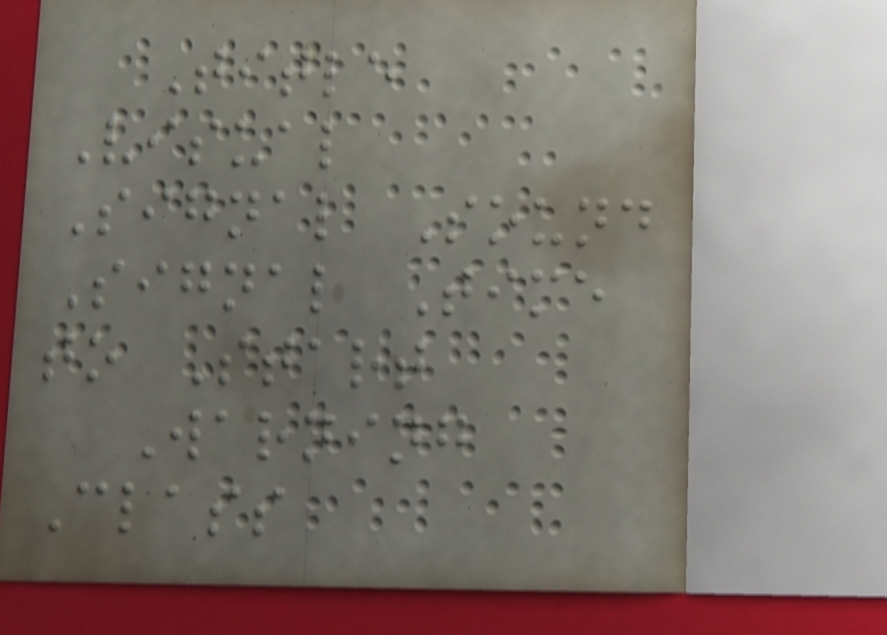Title
Visual
Signal Sound
Signal Time
to Start
Warning
Class
